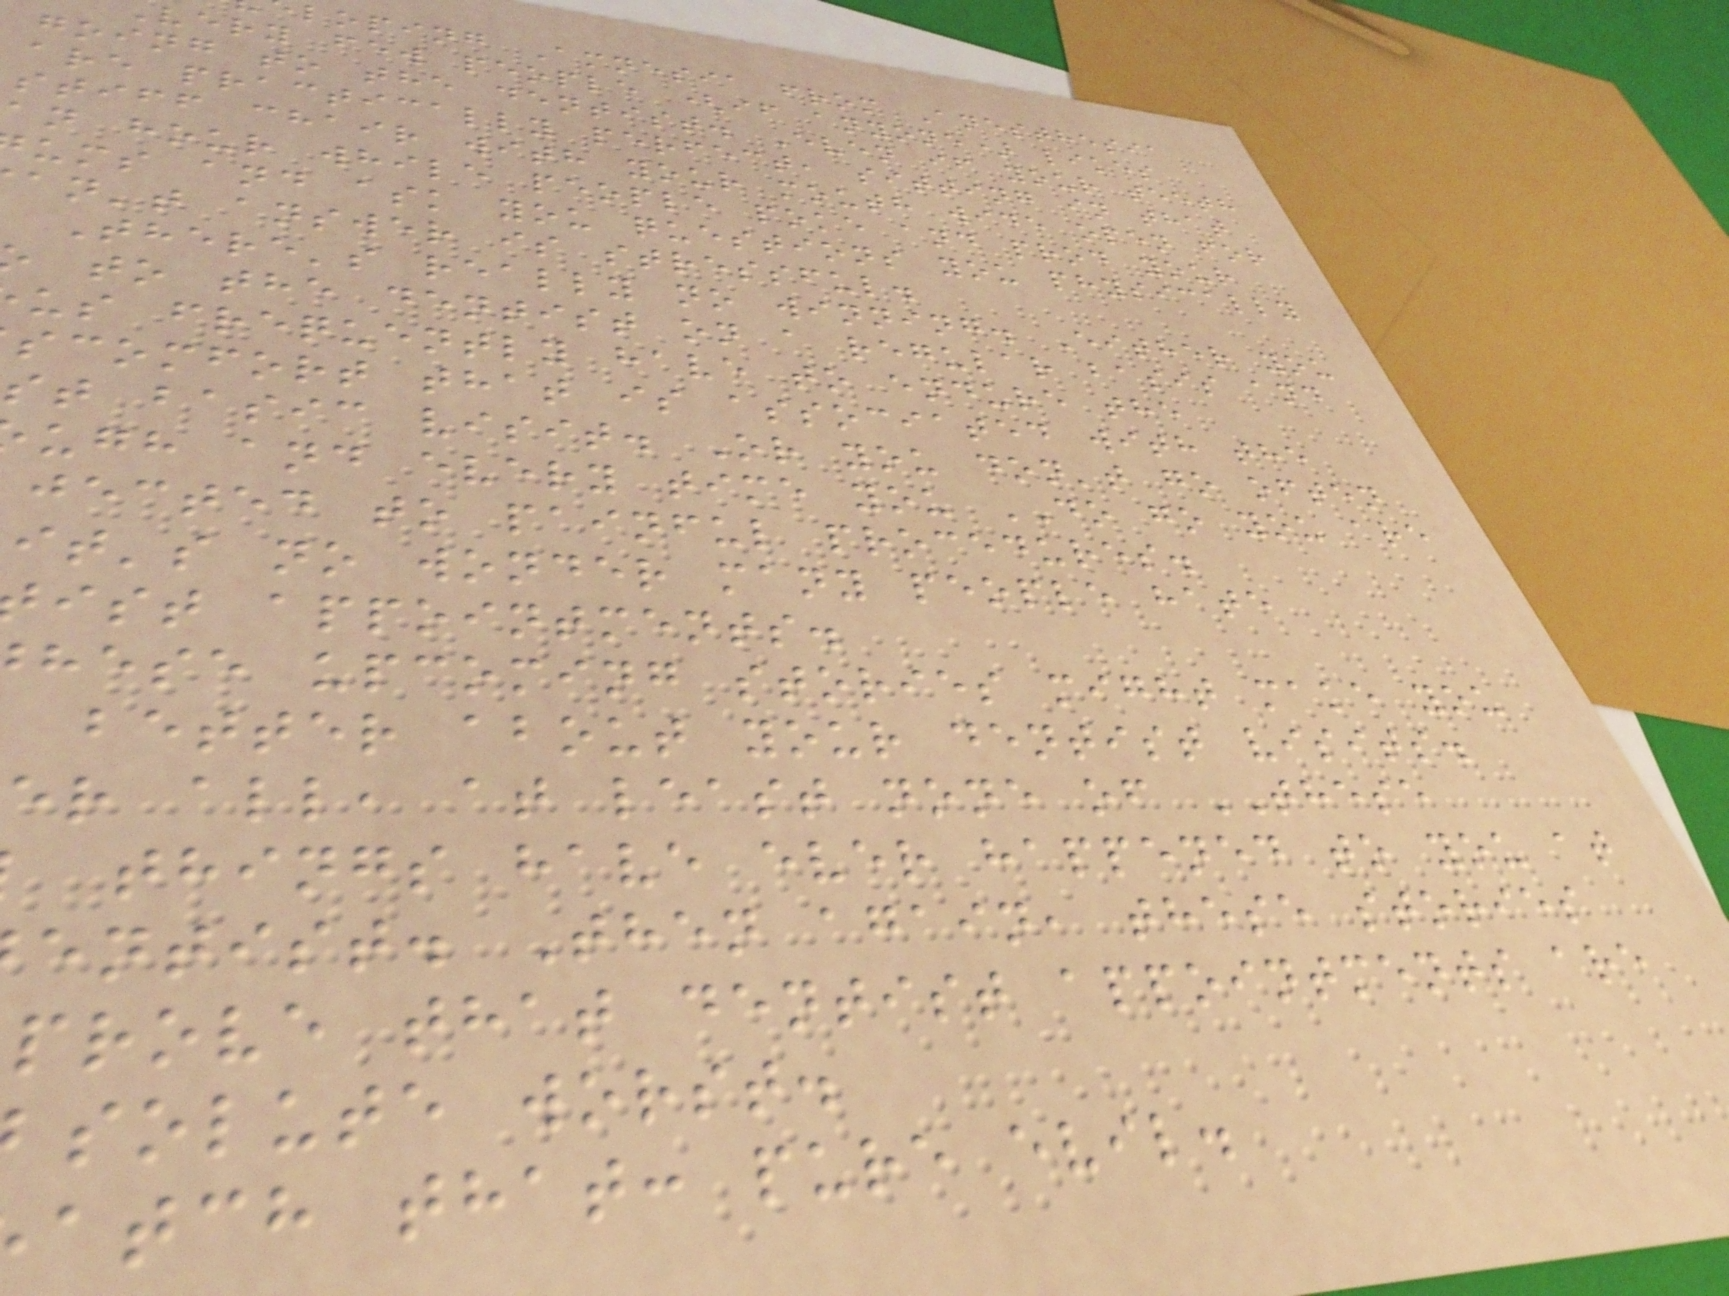loping Amnesia from Anesthesia
very few people (if anyone) likes
going to the dentist. Even if your teeth
are practically perfect, sitting in that
stiff chair with your mouth wide open for
an hour while people poke and prod your
ums and ask you questions you physically
an't answer is stressful.
There's really no winning. Either you
to the dentist on a regular basis and
us frequently have to endure the
scomfort that is associated with the
st basic visit. Or you don't go often
ugh and every time you DO go you are
jected to painful procedures.
it's no wonder many people hate
ist appointments.
hese upcoming stories might make you
better about your dentist visits.
er all, at least none of THESE
things have ever happened to you at
entist. Then again, these stories
prove that dentist appointments are
solute worst.
atch that: pure evil.
